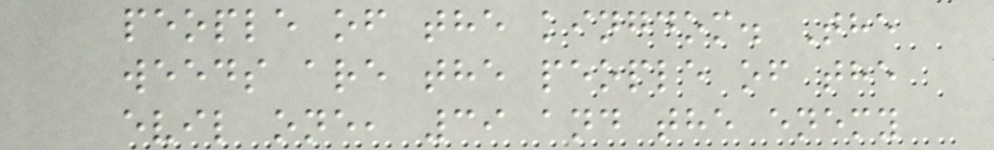people of the kingdom. The
weeds are the people of the
evil one, 39 and the enemy
